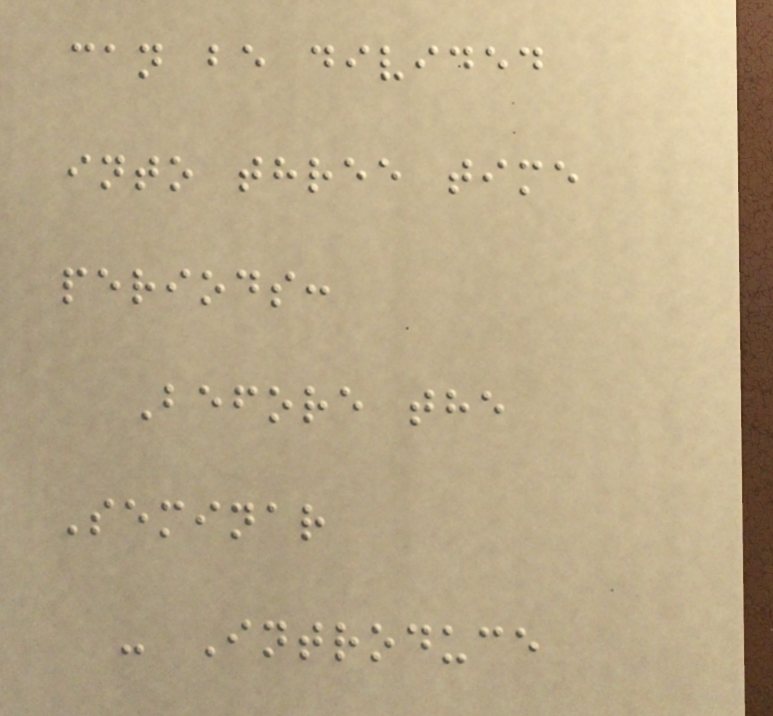can be divided
into three time
periods:
Before the
Seminar
- Introduce
